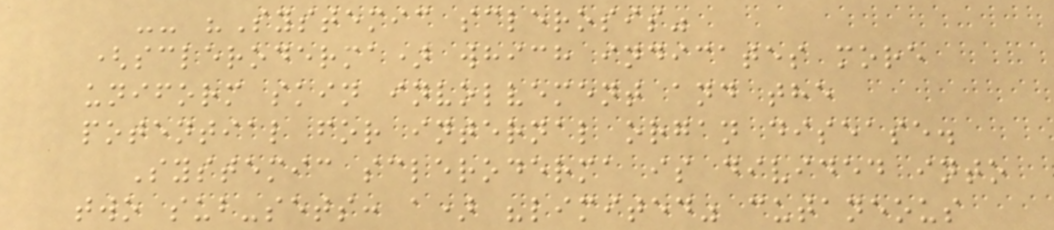-- "Systemic sclerosis"
(scleroderma) which indicates more
uniform skin involvement and the
potential for internal organ disease.
Systemic scleroderma is divided into
two sub-sets: a) "limited" cutaneous
